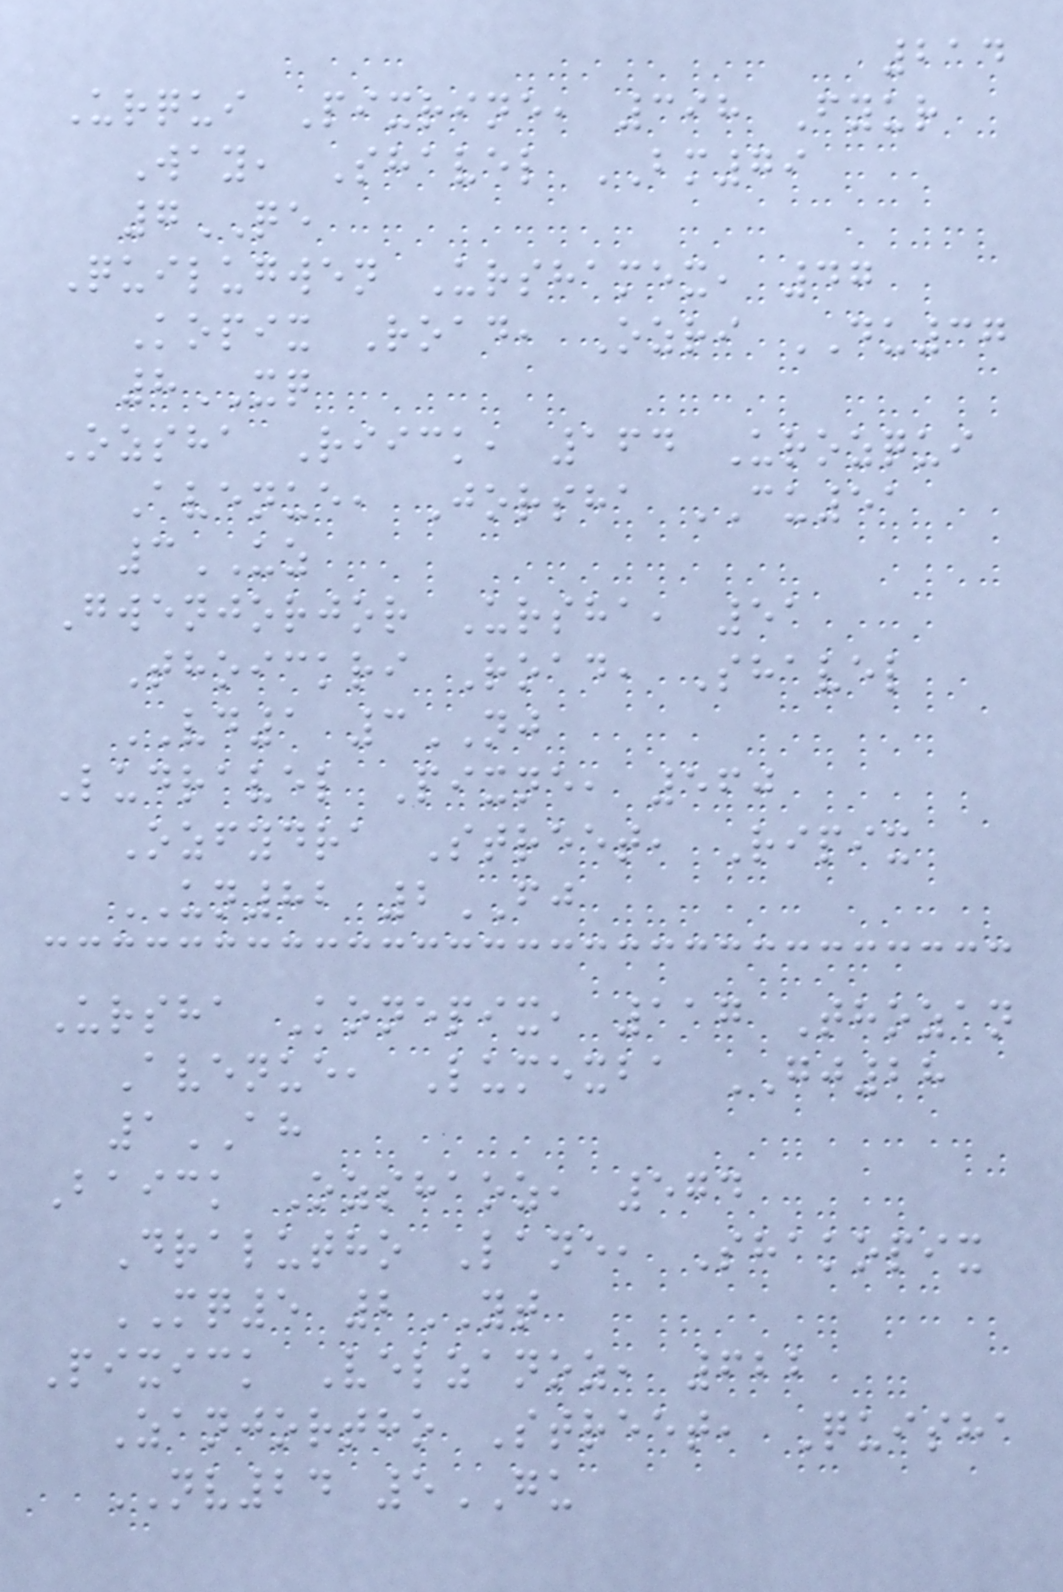214
Urqui Pixrine, 398 Fyur
Way, Shavel BM79
7QE
Quilugwen Urshamex, 47
Kopix Road, Ozri DU37
8XQ
Ozsha Riick, 164 Urozqui
Avenue, Jorsha CU51
3UZ
Gwenjorjor Ursha, 51
Thoickri Road, Shavel
VD1 3NJ
Ludravel Pixne, 560
Ozfydra Street, Ripix
UN82 2FJ
Ursha Konepix, 117 Thozan
Avenue, Lumexba GJ28
1AH
Baick Ozshaoz, 574
Dralutho Lane, Shakopix
MQ5 2YT
Pixick Velzanoz, 622
Zanjortho Street, Quisha
NV24 5GU
